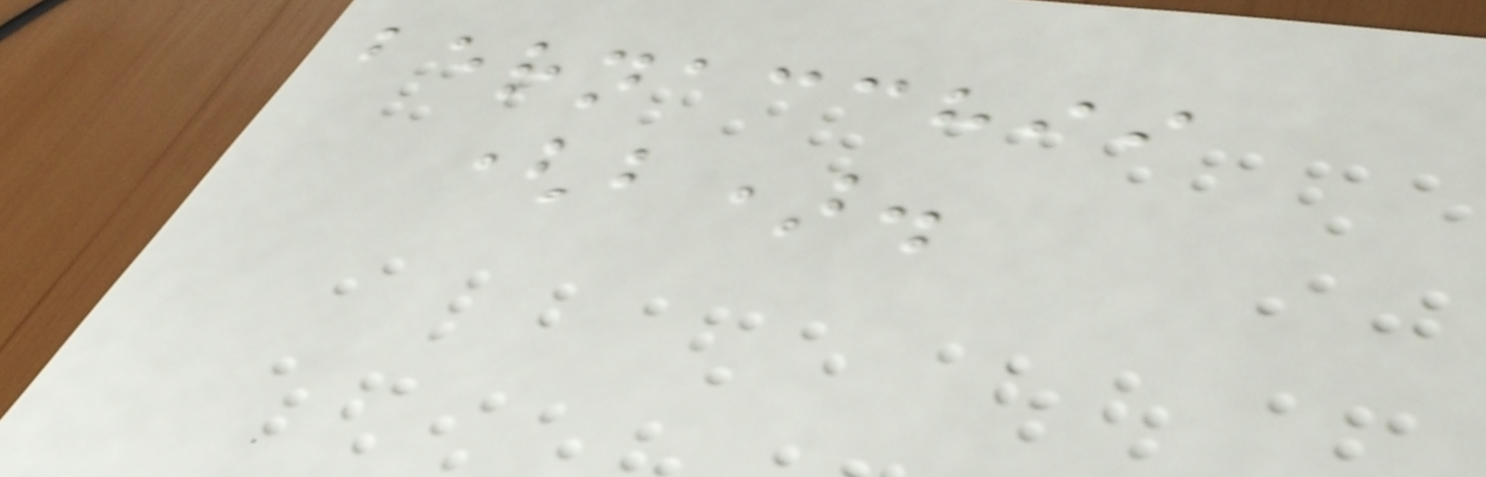bernacchii
(b).
